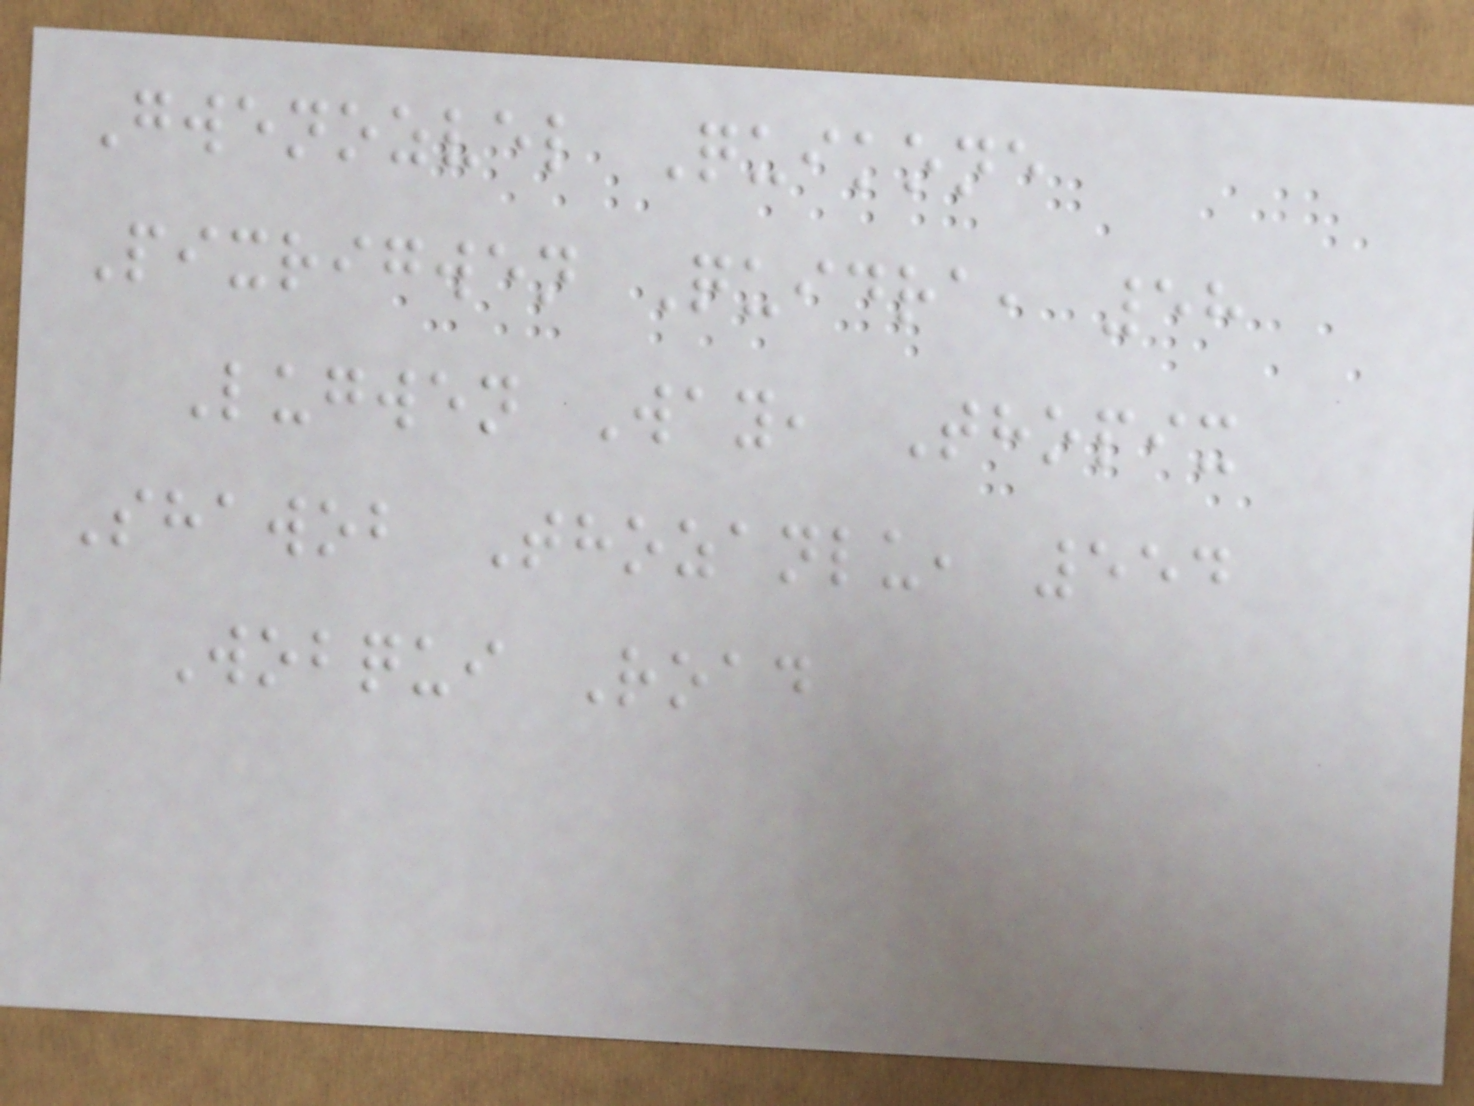Gwenozvel Quikone
Pixrigwen Quidra, 58
Lugwen Way, Thopix
Shawob Thozanlu, 554
Wobqui Road
